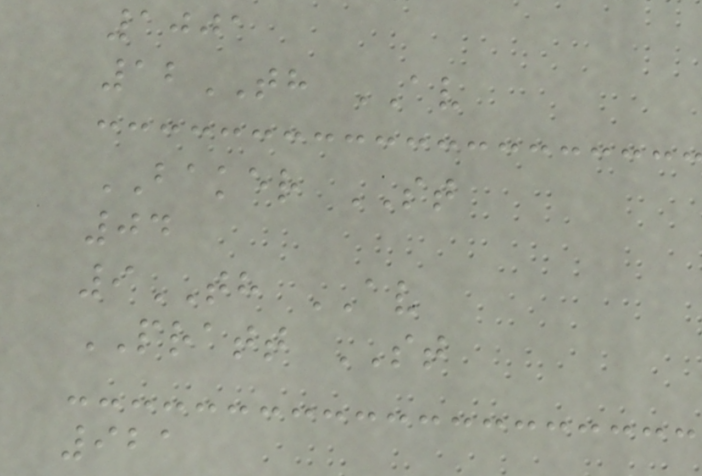1001
12TH AV
BAKER ST
04
9TH AV
PRATT ST
921
